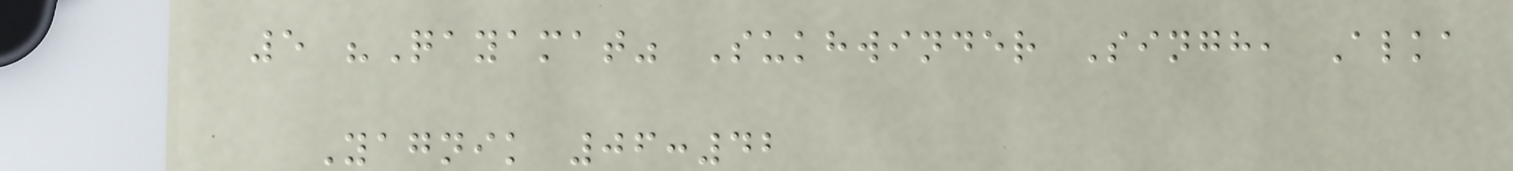5 "Qayamat" Sukhwinder Singh, Alka
Yagnik 06:42
